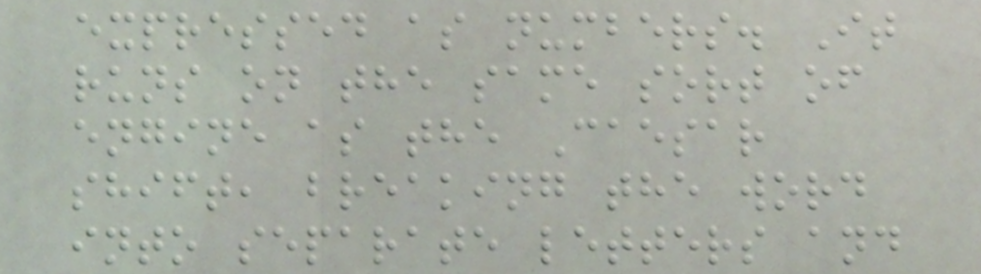expressed as numbers. It
runs on the same sort of
engine as the Caesar
shift, breaking the word
into separate letters and
